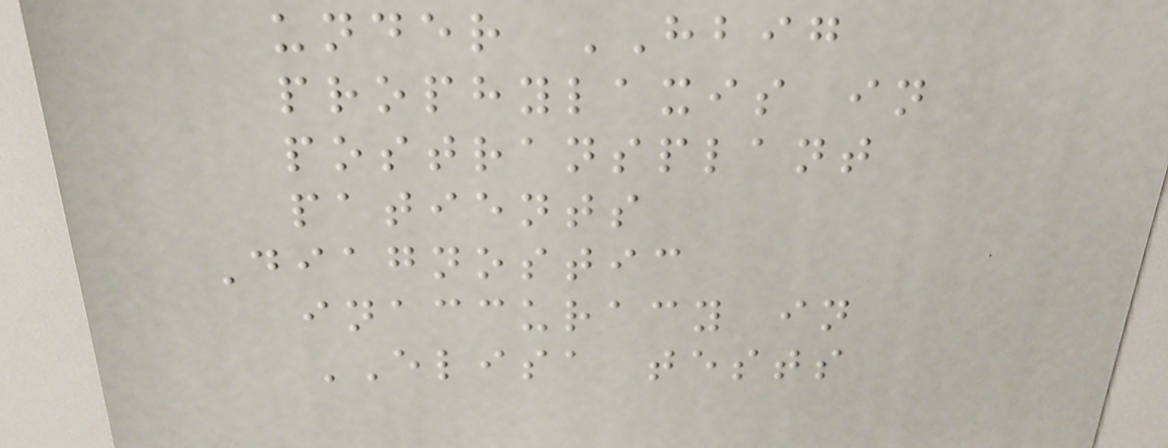under HBIG
prophylaxis in
postransplant
patients
Diagnostic
inaccuracy in
ELISA tests
